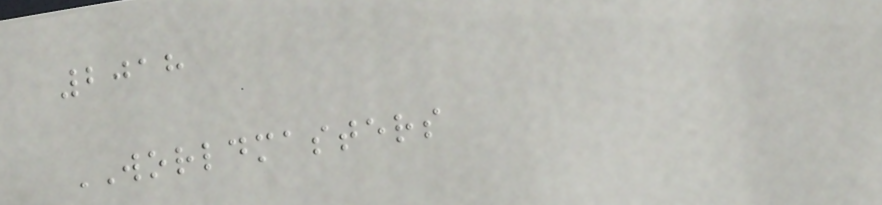2018
WORLDMASTERS
